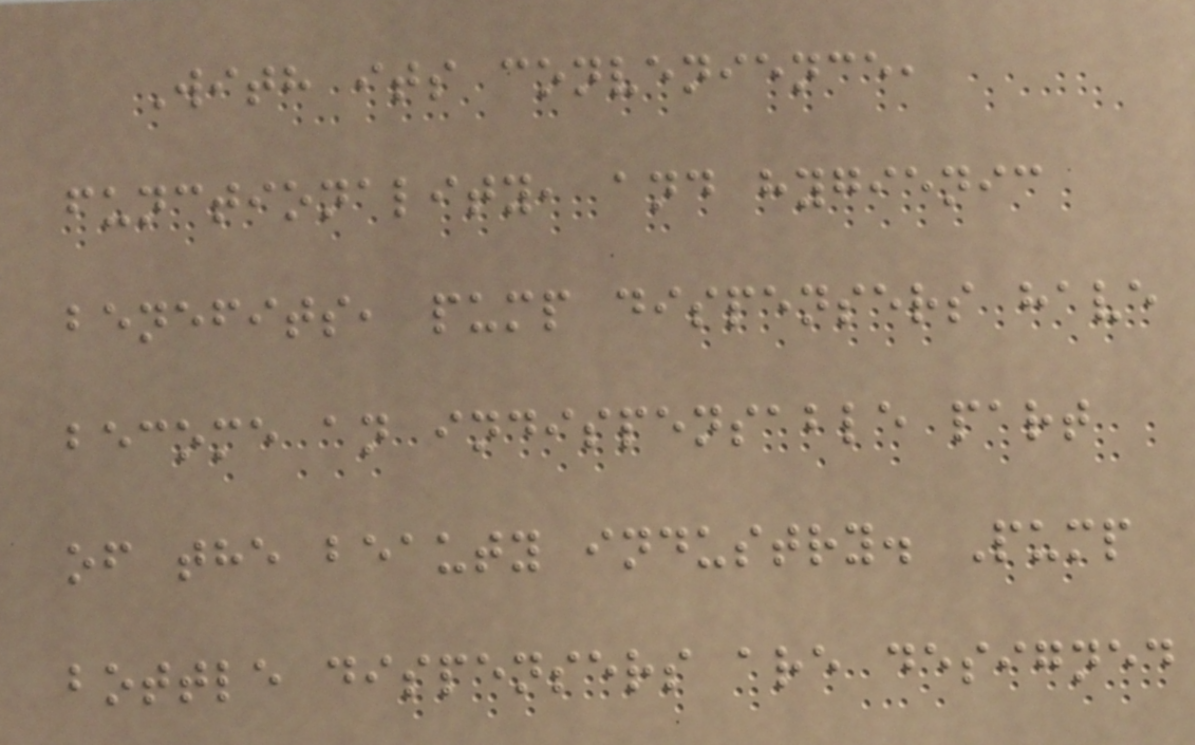With its convenience,
functionality, and hygienic
benefits, pump dispensers have
become an indispensable part
of the beauty industry. Pump
bottle dispensers are designed
